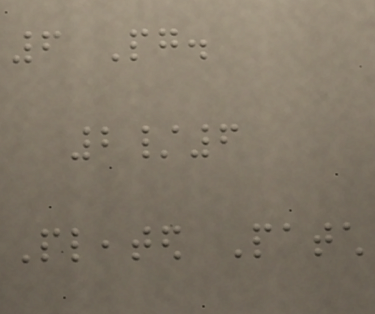6 Pg.
2/6
Pleated Patch
